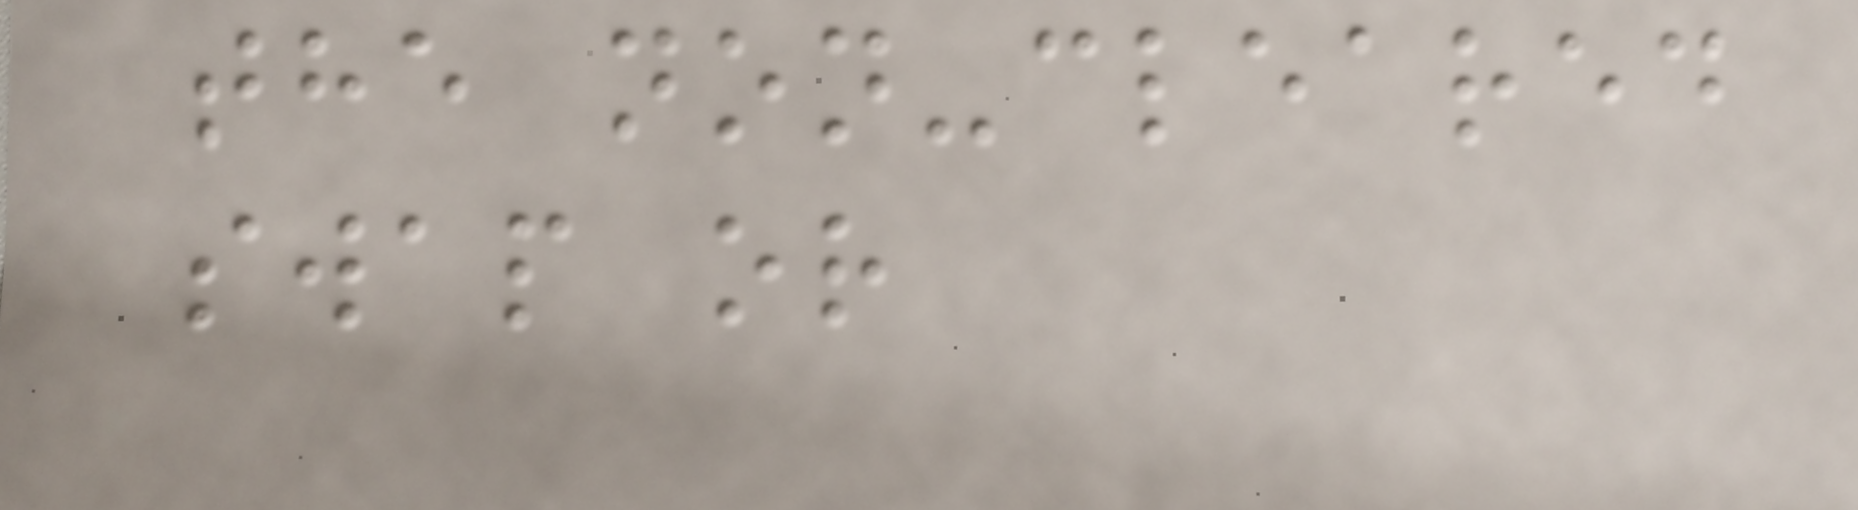the non-cleared
swap or
